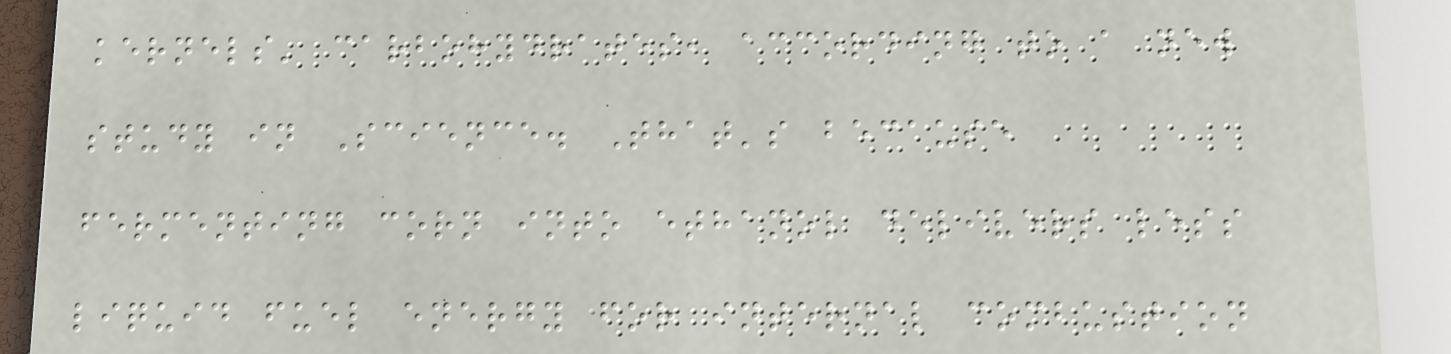kernels' carbohydrates, according to a new
study in Science. That's because
fermenting corn into ethanol delivers less
liquid fuel energy for internal combustion
